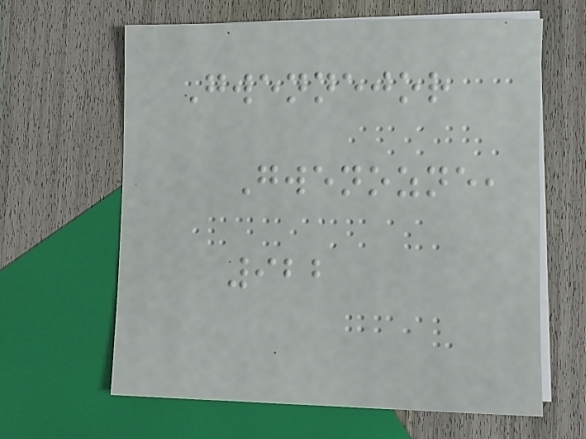Gwennejor
Gwenozne,
922
